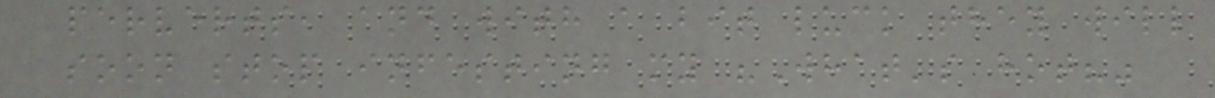perverts, and with a bit luck they will
soon stop infesting my "What's hot?"
